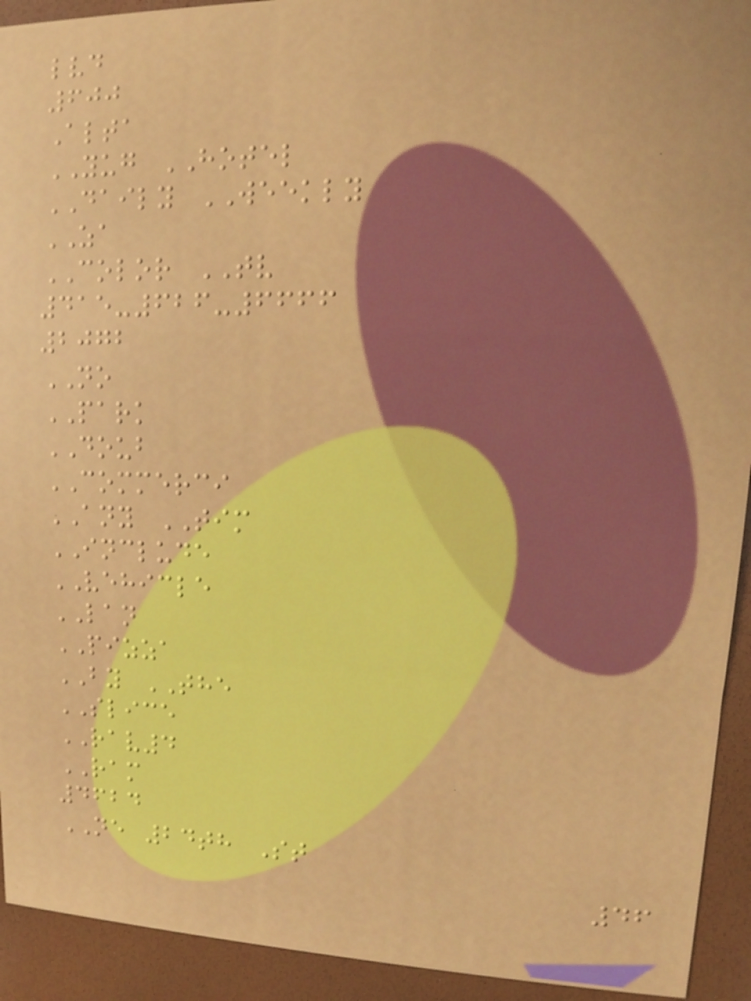lvd
600
Alta
YUG HOTEL
DAILY WEEKLY
ZA
COLOR TV
415-626-6666
2072
NO
PARK
DOUB
COMMERCI
ANY TIM
INCLUDE
VEHICLE
LAN
PIZZA
BY THE
SLICE
RAV4
RAM
4624
NE 24th St
46
